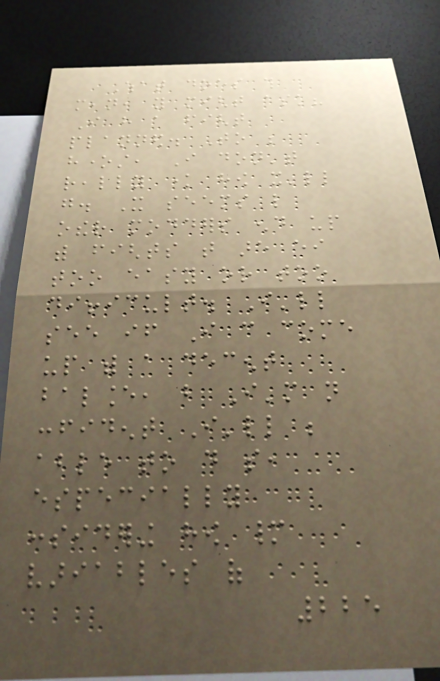What does this
mean, you might ask?
I have a fight
planned. To be
honest, I don't
really know how it'll
go. It seems like
other modders end up
with fights that are either
too easy or too
difficult. I'll
see if I can come
up with a decent
balance, but I'm not
confident I'll be
able to do so,
especially
considering how many
variables of
225
